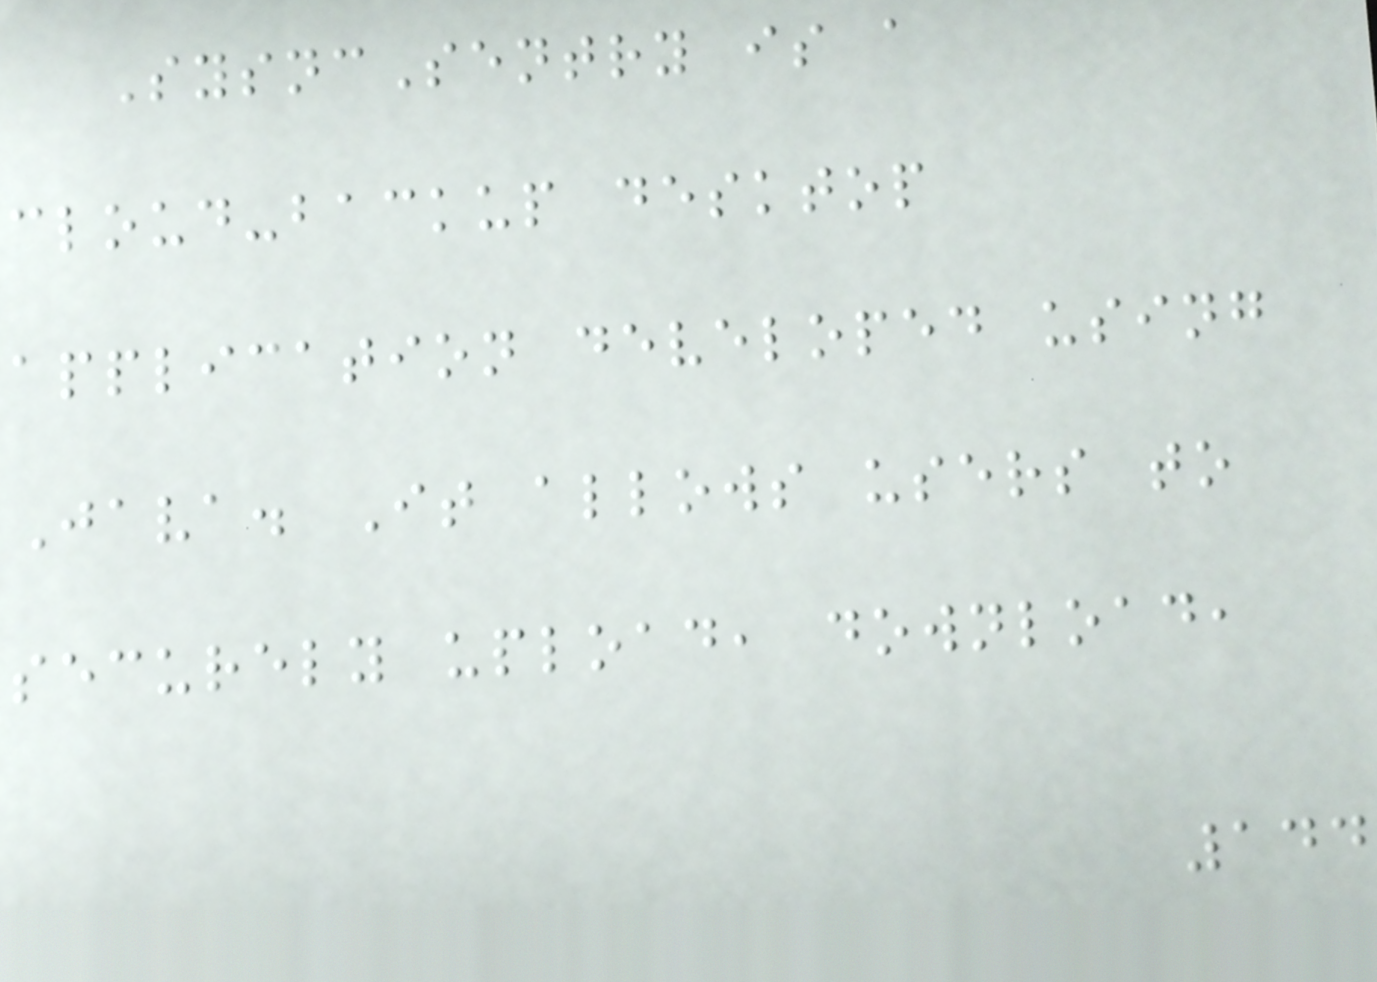SysncSentry is a
cloud-backup desktop
application developed using
Java. It allows users to
securely upload, download,
144
